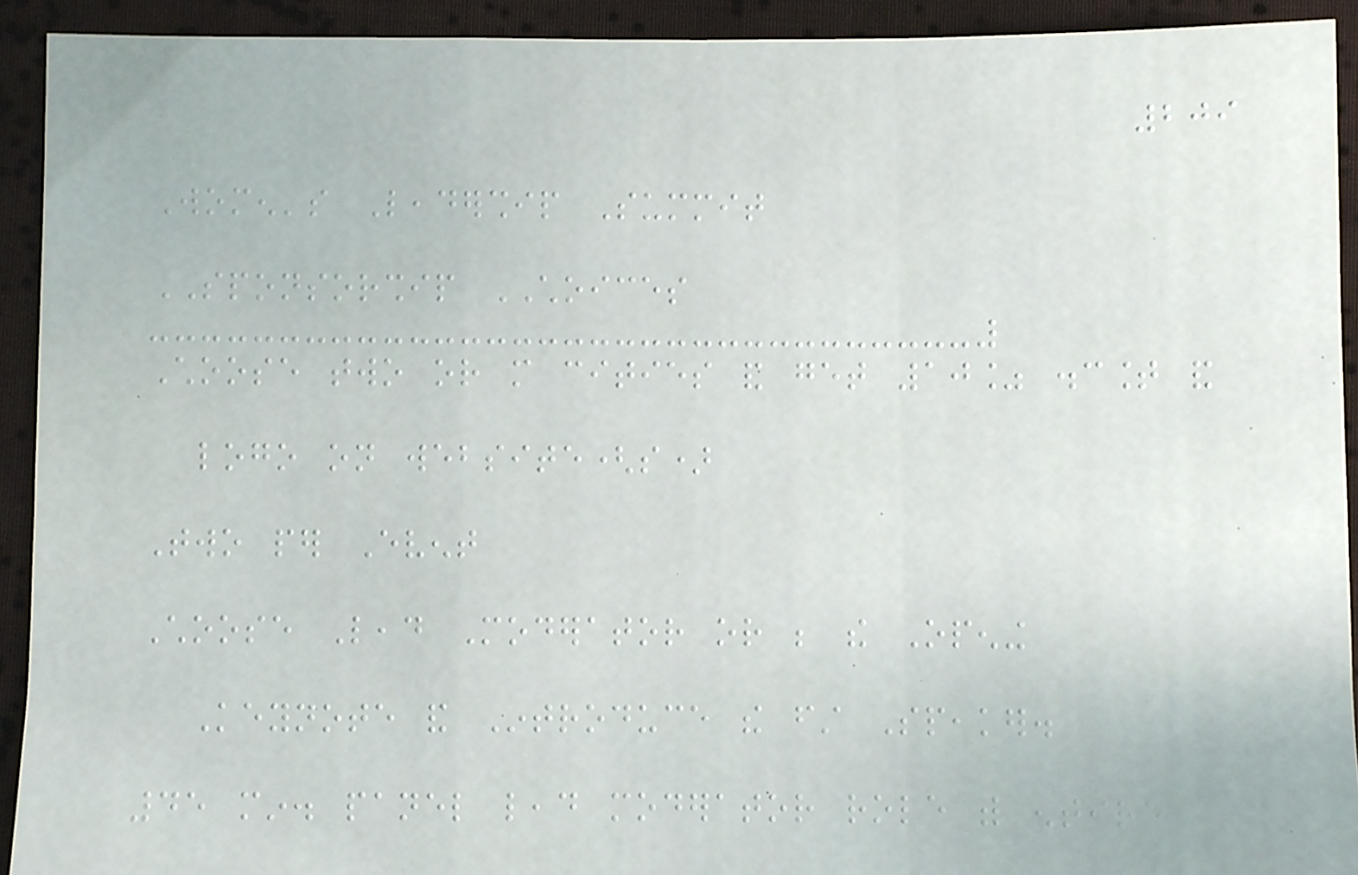209
Women's Leadership Summit
SPONSORSHIP CHOICES
Choose two or more cities and get 10% discount and
logo on website(s)
Two per Event
Choose Lead Moderator or be the Opening
Keynote and Introduce the first Speaker.
45 min. panel lead moderator role with entire
